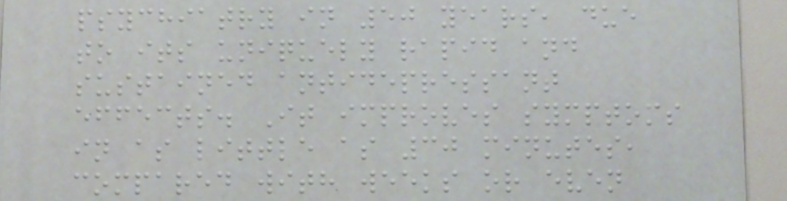psychiatry in 50 years, due
to its uniquely rapid and
sustained antidepressant
effects. It improves symptoms
in as little as 30 minutes,
compared with weeks or even
